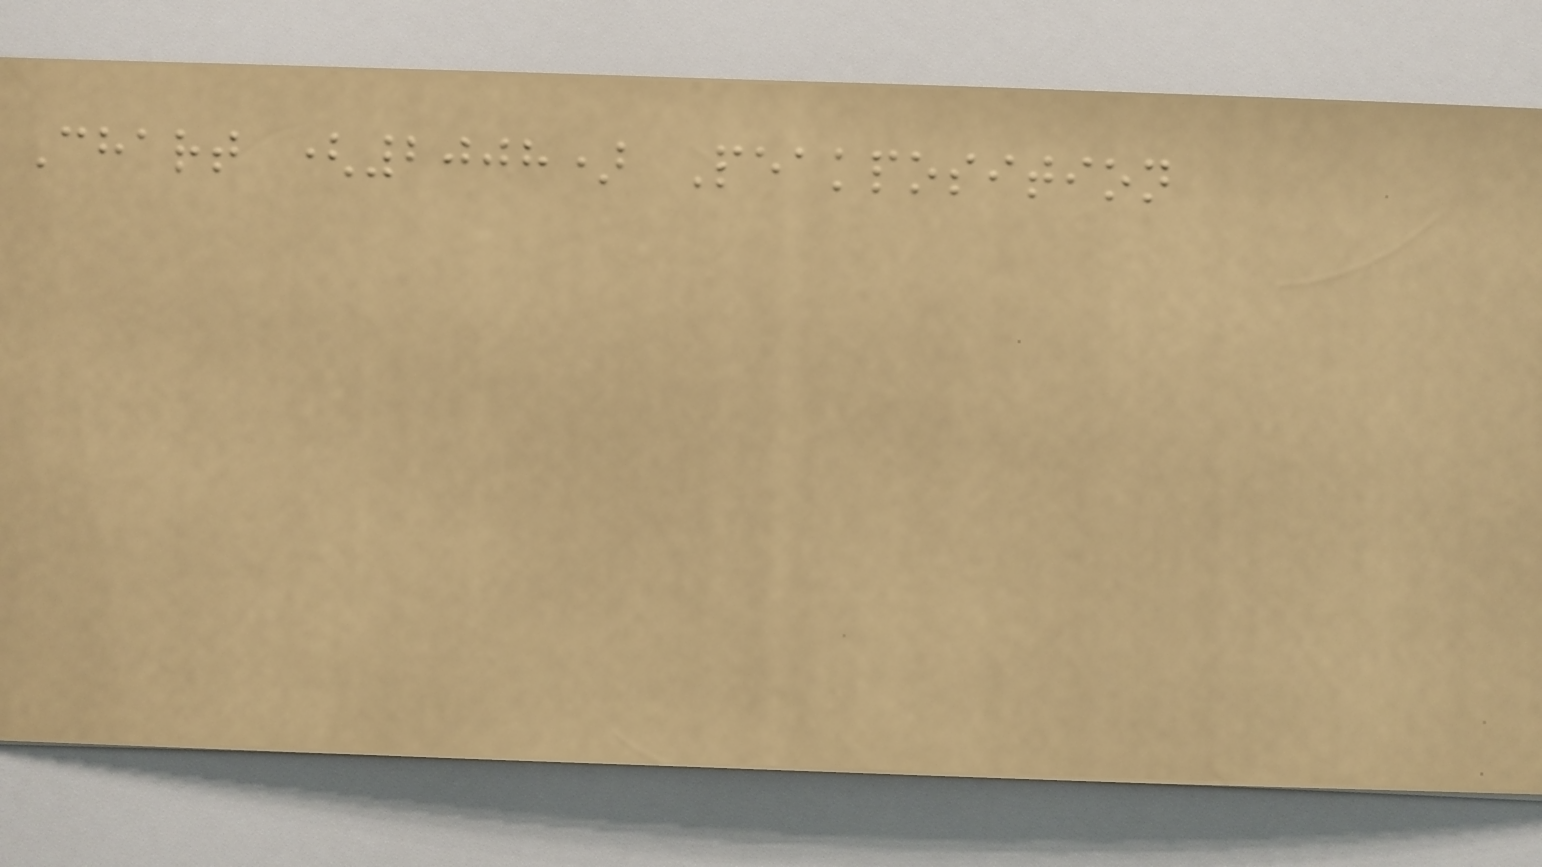Chart (2008) Peakposition
